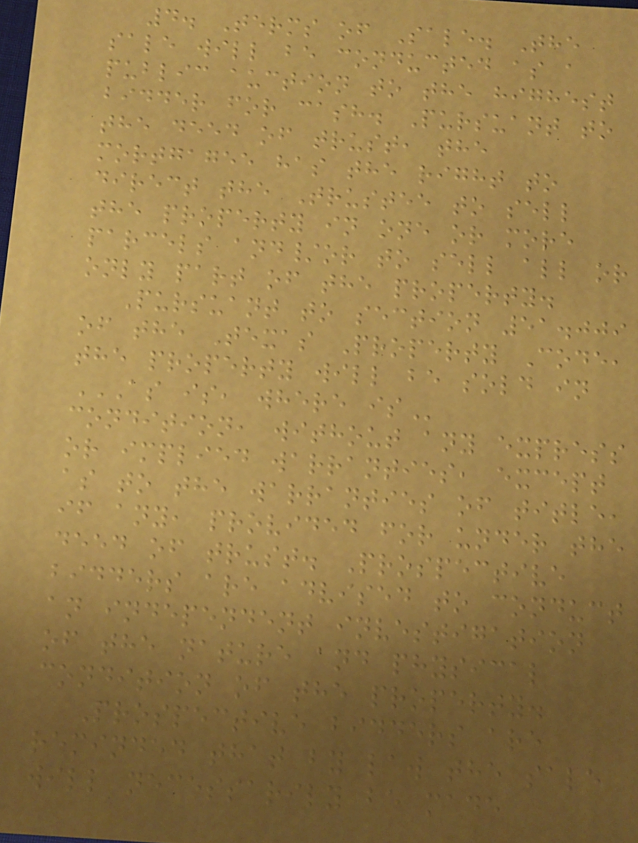4. Terms of Sale. The
sale will be conducted as a
public auction to the highest
bidder for cash. Pursuant to
the deed of trust, the
mortgagee has the right to
direct the Trustee to sell
the property in one or more
parcels and/or to sell all or
only part of the property.
Pursuant to section 51.009
of the Texas Property Code,
the property will be sold in
AS IS, WHERE IS
condition, without any express
or implied warranties, except
as to the warranties of title,
if any, provided for under the
deed of trust. Prospective
bidders are advised to conduct
an independent investigation
of the nature and physical
condition of the property.
Prospective bidders are
reminded that by law the sale
will necessarily be made
